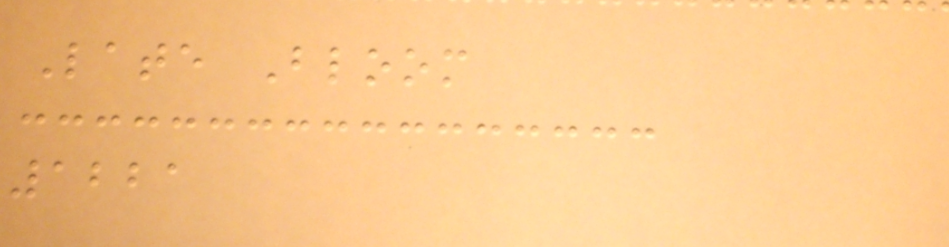Late Bloom
1221
